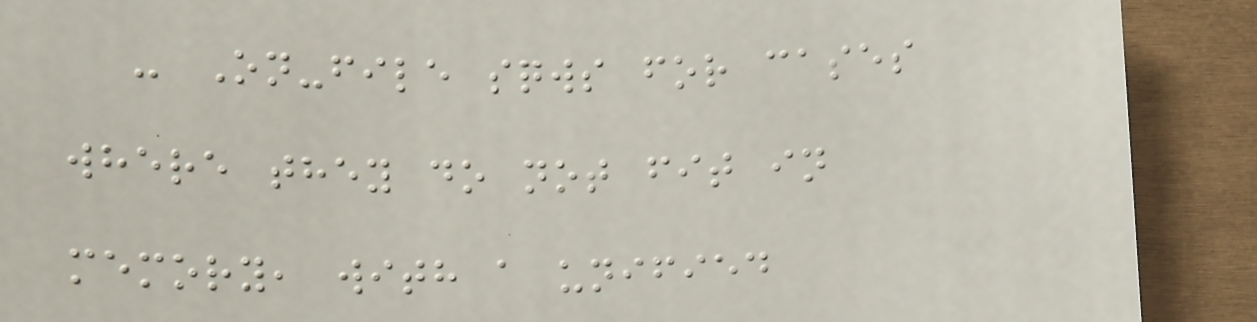- On-file sqws for cases
where they do not fit in
memory, with a unified
